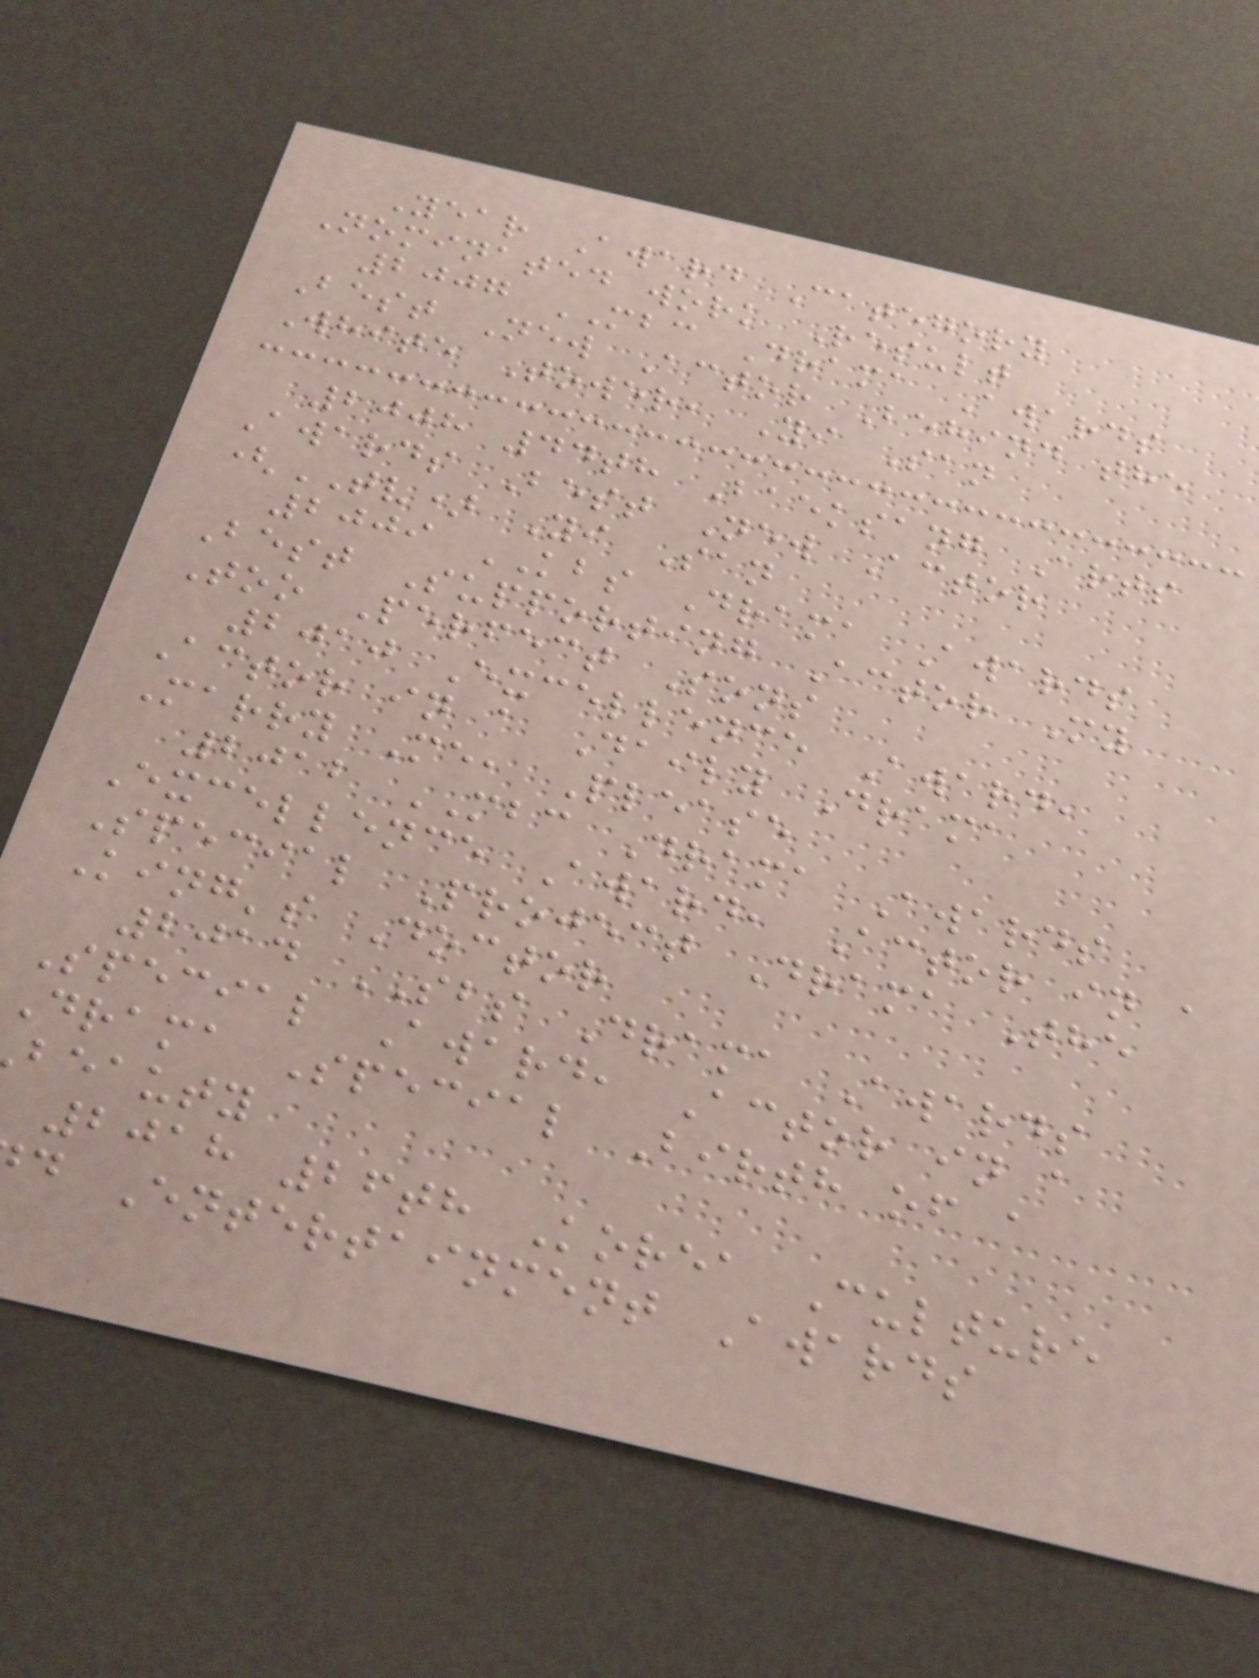Year Award Category
Nominated work Result
2007 MBC Drama Awards
Best New Actor Behind the
White Tower, Yi San
2008 44th Baeksang Arts
Awards Best New Actor
(TV) Yi San
2009 KBS Drama Awards
Best Supporting Actor My
Too Perfect Sons
2010 Excellence Award,
Actor in a Daily Drama
Marry Me, Please
2012 MBC Drama Awards
Excellence Award, Actor in a
Special Project Drama The
King's Doctor
2014 SBS Drama Awards
Special Award, Actor in a
Drama Special Birth of a
beauty
2018 26th Korea Culture
d Entertainment Awards
